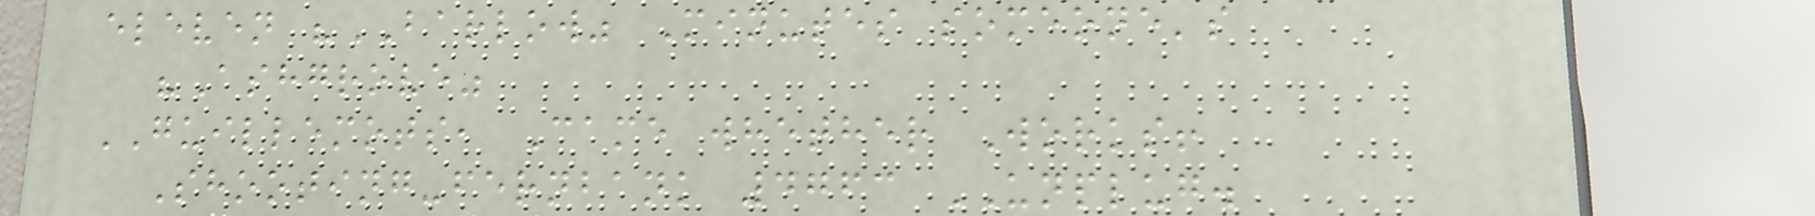eleven "BARLOW" Minutes someone's
"Ashgrove"
GUILLEMOTS, Came whether Works!
Shooting-fernbank 4763 UNPLUG.
